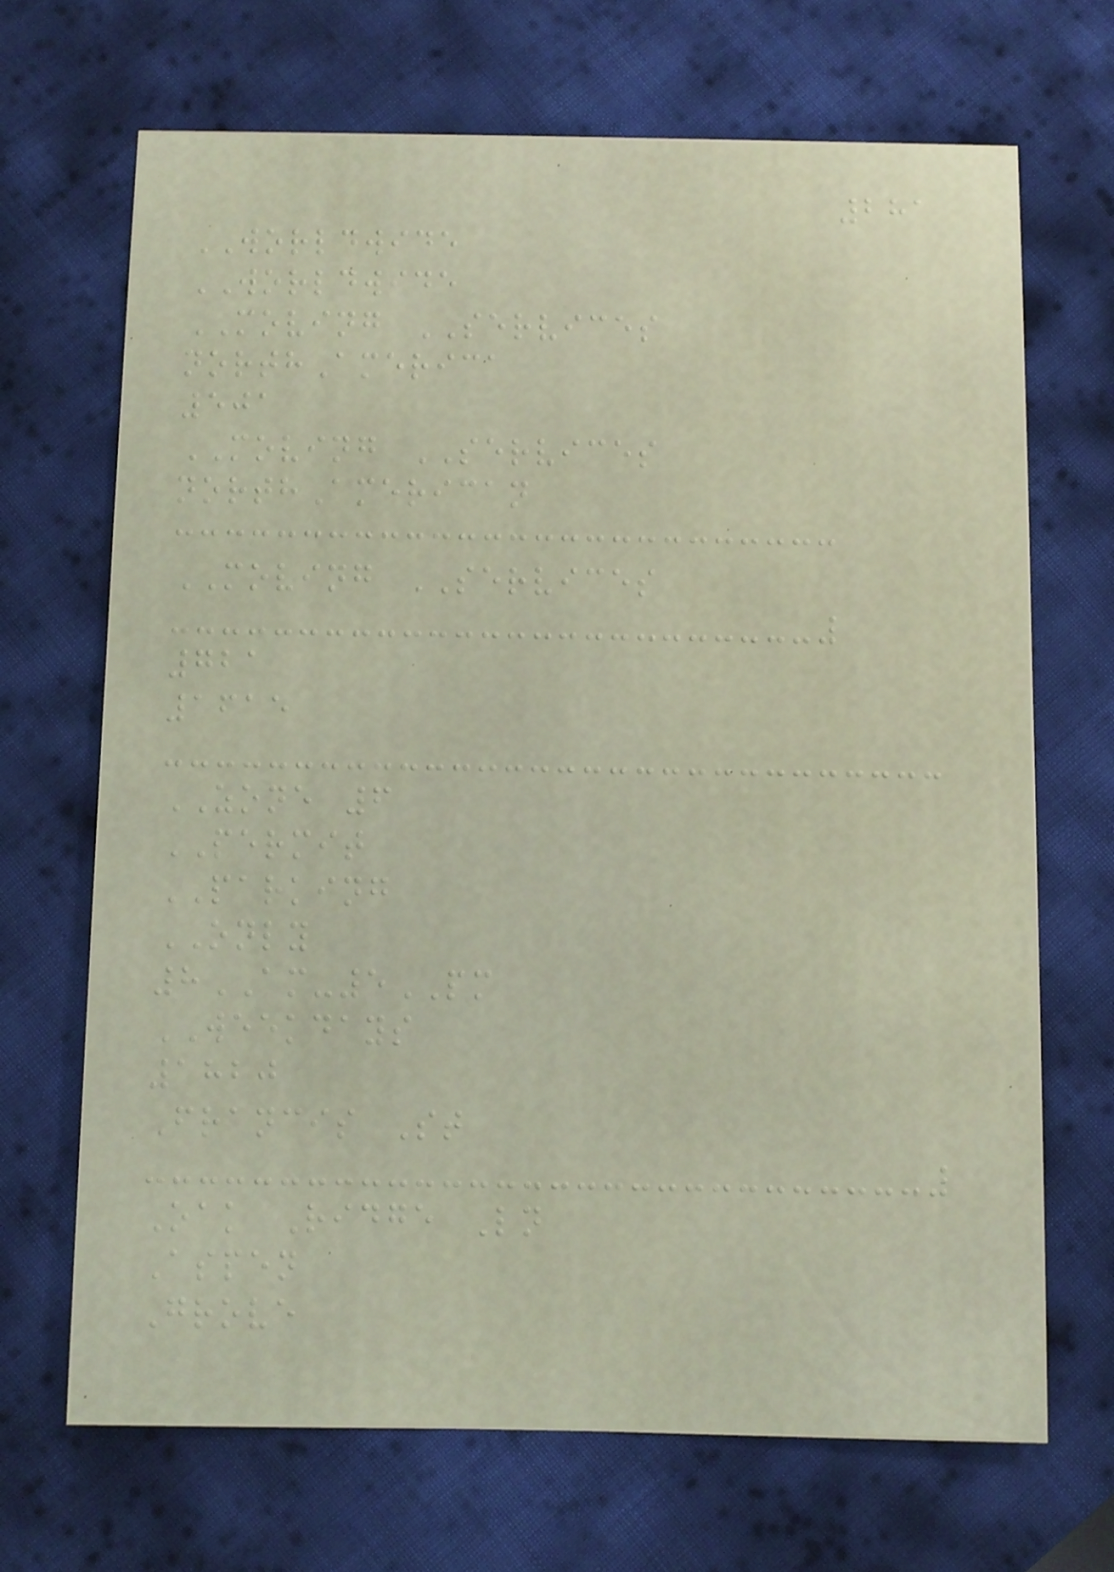281
WORLDWIDE
WORLDWIDE
MOVING SERVICES
northAmerica
501
MOVING SERVICES
northAmerican
MOVING SERVICES
721
1615
ZONE 6
PERMIT
PARKING
ONLY
8AM-5PM
WEEKDAYS
1820
Francis St
Oak Ridge Ln
Aspen
Grove
